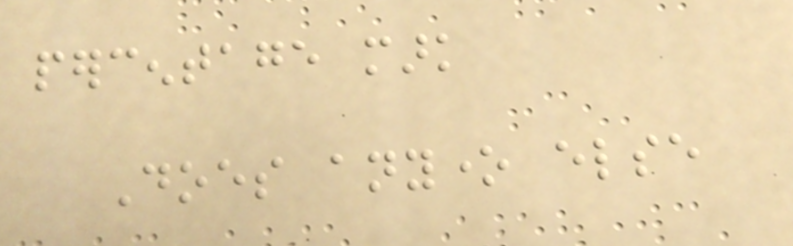percentage mark
Does anyone else
